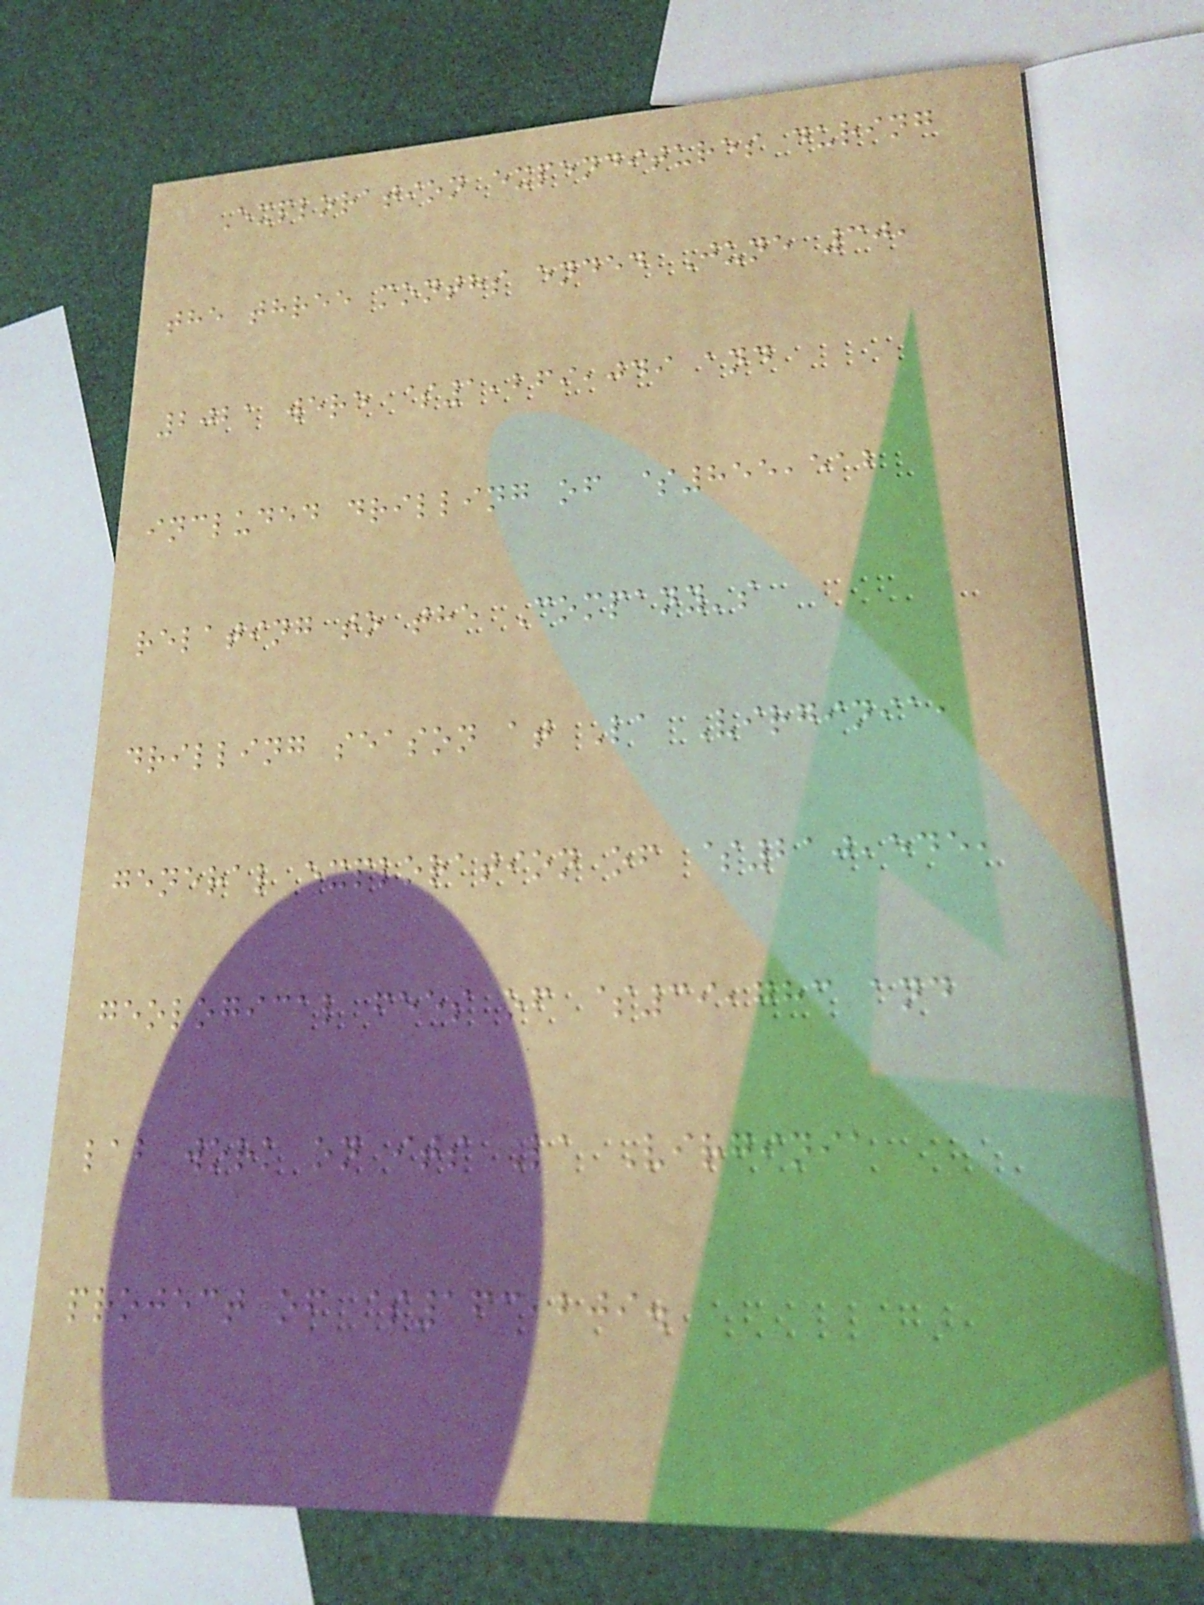Exploration expenditures during
the three months ended June 30,
2021 were $1,269,049 and
included drilling of $855,512
relating to the Company's
drilling season at La Virginia,
general exploration of $210,545,
geological fees of $39,783 and
lab work on its La Virginia
project of $163,209.
